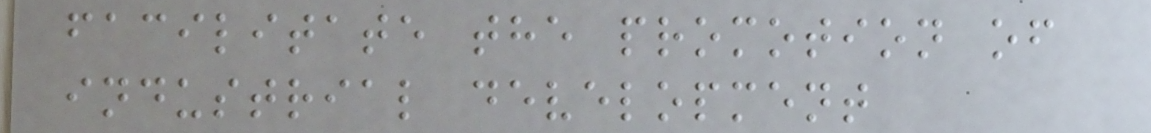facilitate the promotion of
industrial development
